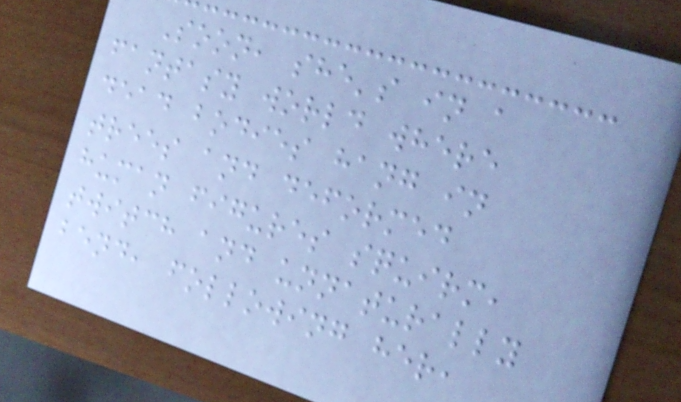Soon, she's in a
fantasy world where
dead bodies hang in
trees and deformed
human figures squirm,
twitch and unnaturally
bend, following her,
